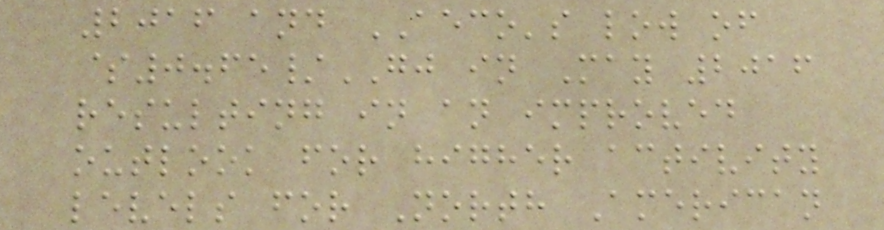2016 and AECO's low of
$0.65/GJ in May 2016
resulting in an improved
outlook for higher activity
levels for North American
